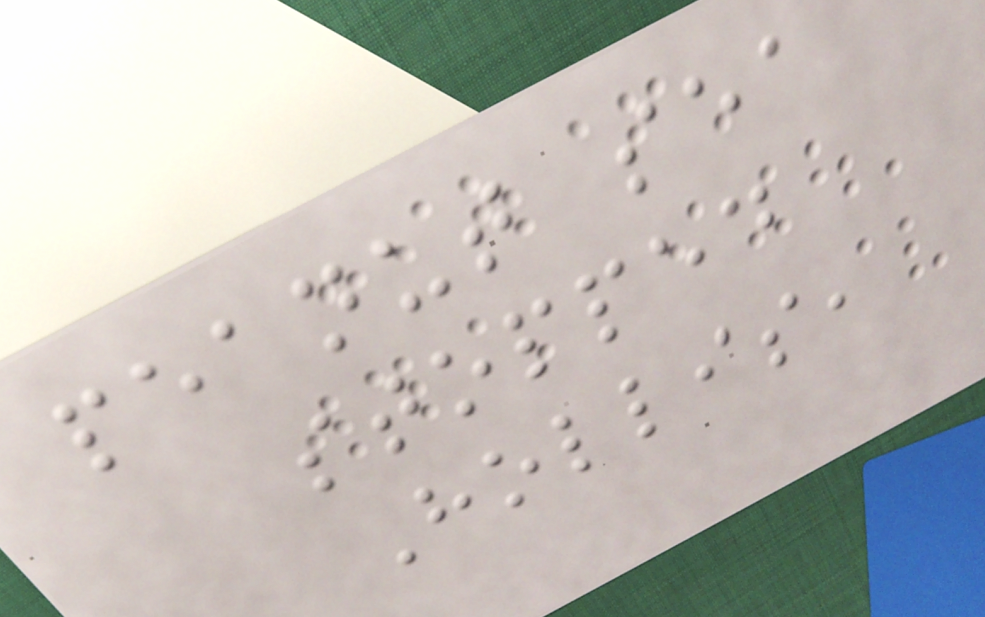peanut sea
stopped
Hollis,
